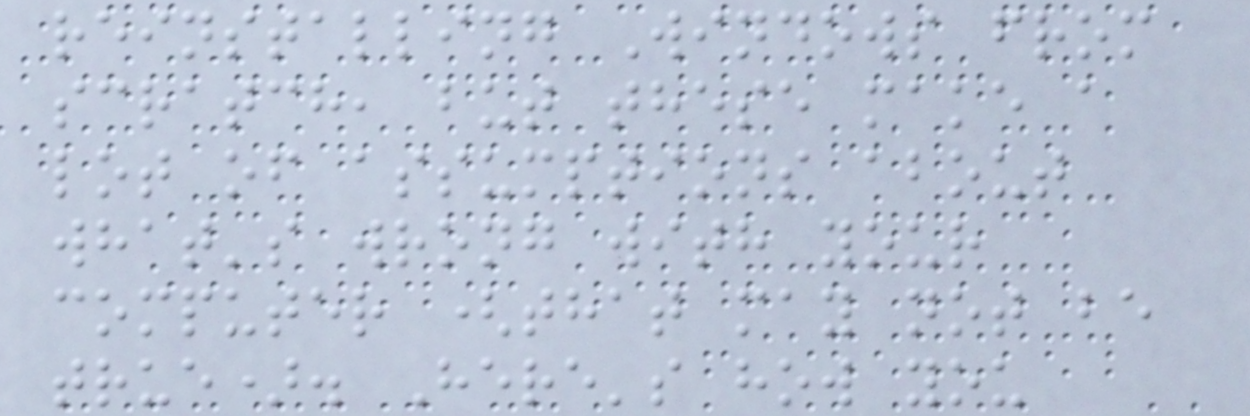reinstalling Windows from
scratch, but these make a
lot of assumptions about
what's wrong with your
computer (that may not be
true). Here's how you
